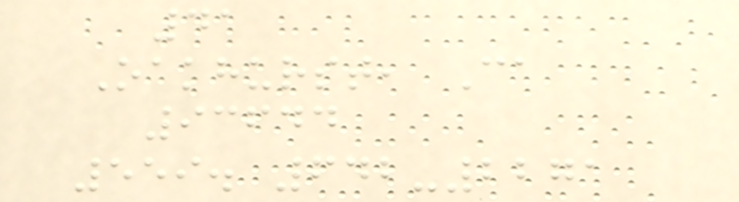41
Oakhurst, Ca
93644
559. 642-2271
